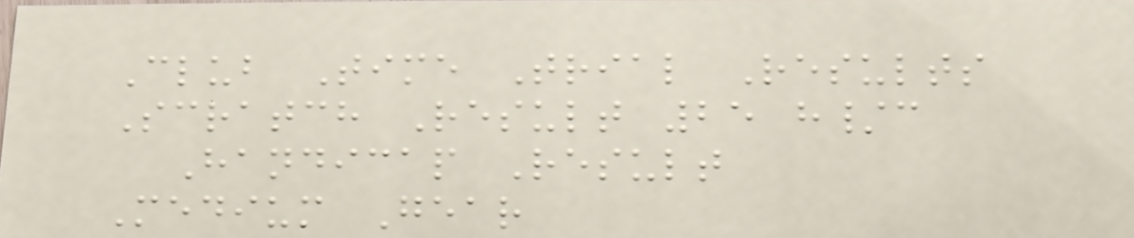Club Time Trial Results
Scratch Result 25 h/c
Handicap Result
Medium Gear
